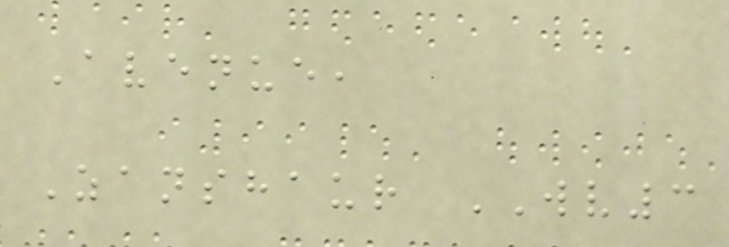Avenue,
Zanshaur WV3
